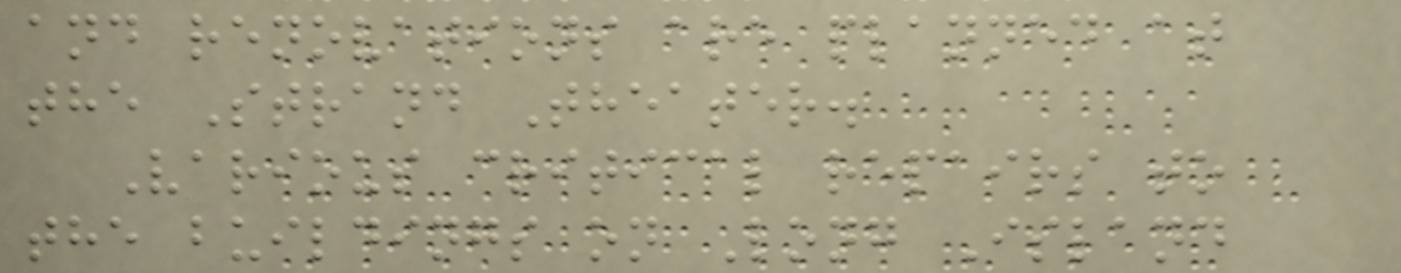and renovations are planned at
the Strand Theater.
Various critical repairs to
the buildings on Long Island
